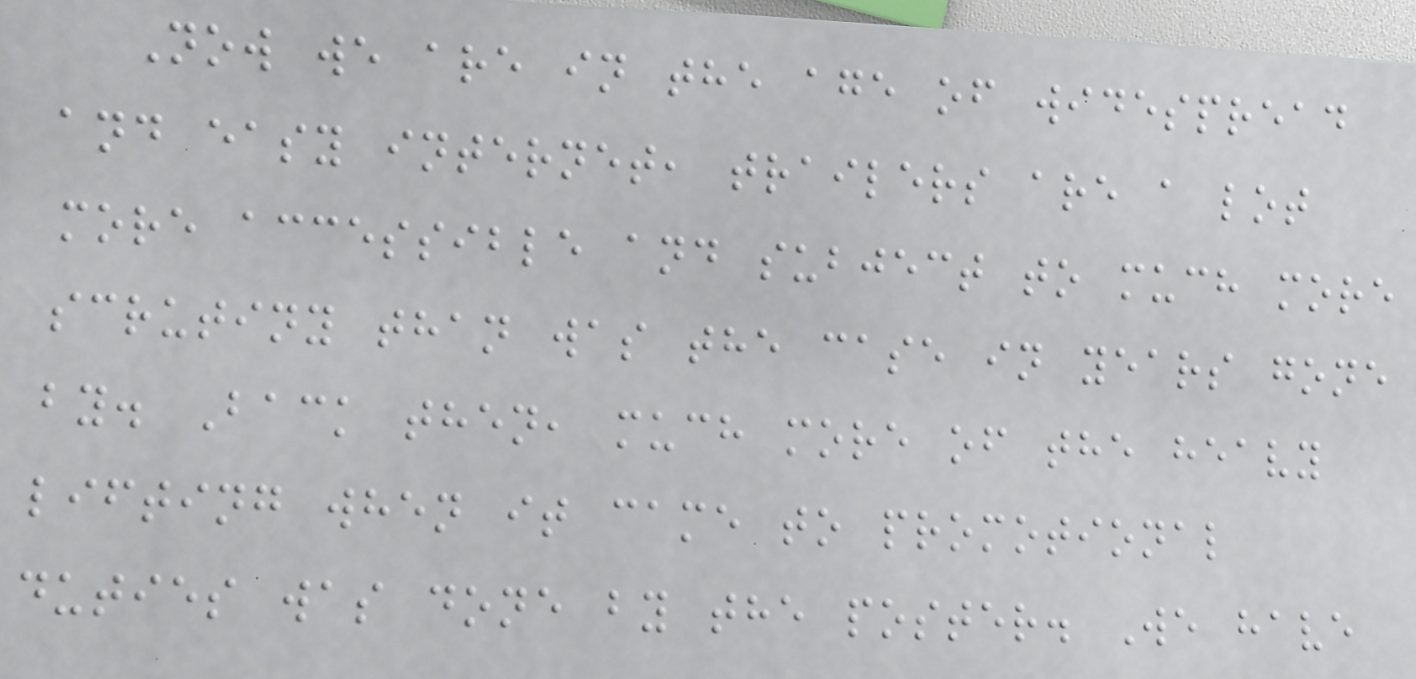Now we are in the age of widespread
and easy internet, trailers are a lot
more accessible and subject to much more
scrutiny than was the case in years gone
by. Back then, much more of the heavy
lifting when it came to promotional
duties was done by the poster. We have
